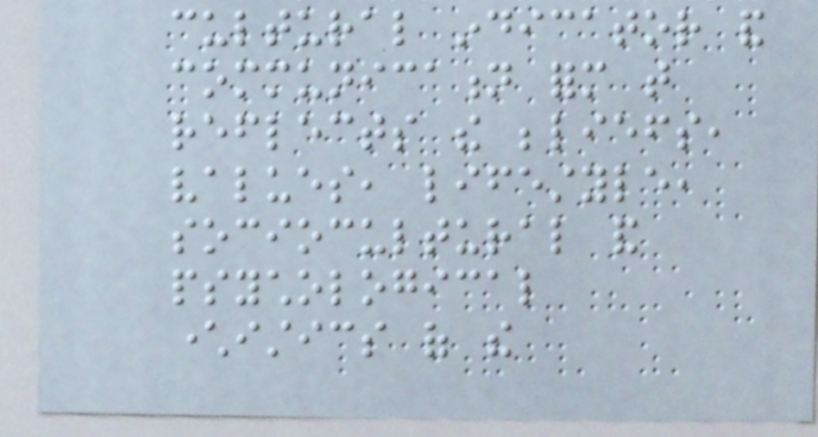cultural indicator and
communication form that
reflects the beliefs,
values, lifestyle,
sociocultural and
psychological
characteristics of the
